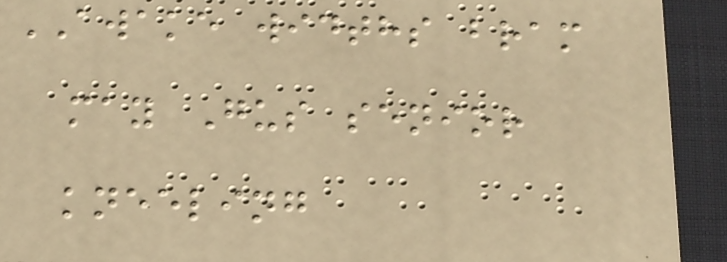AWAKE widths bram
may Gus senior
kneeling
